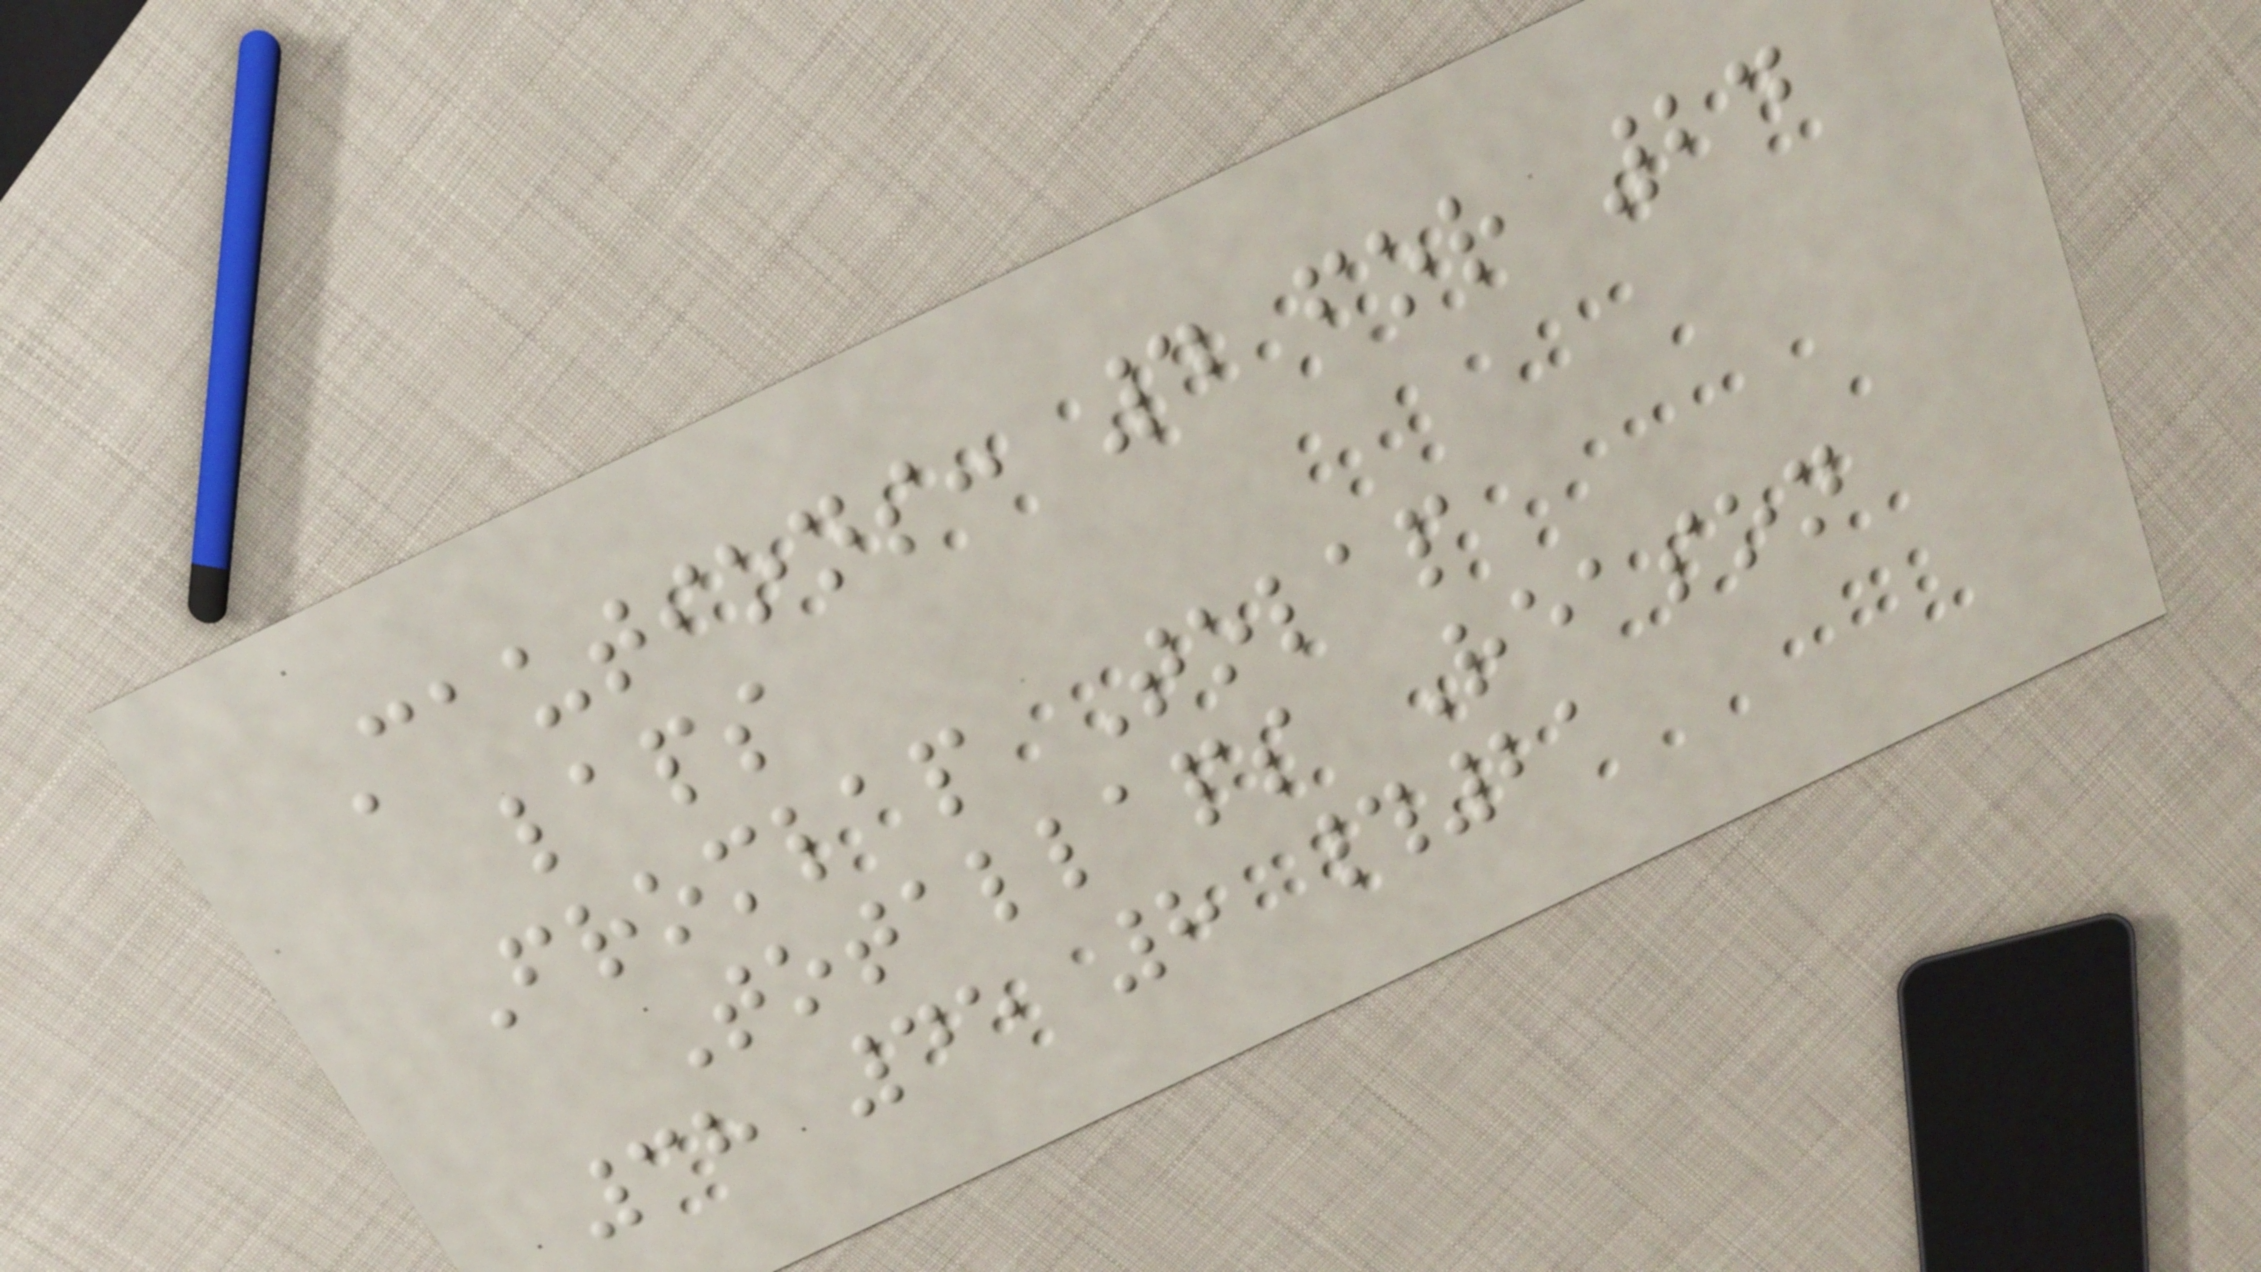Cautions: 4 for 24
laps
Fromlap Tolap
Totallaps Reason
38 45 8 #21
